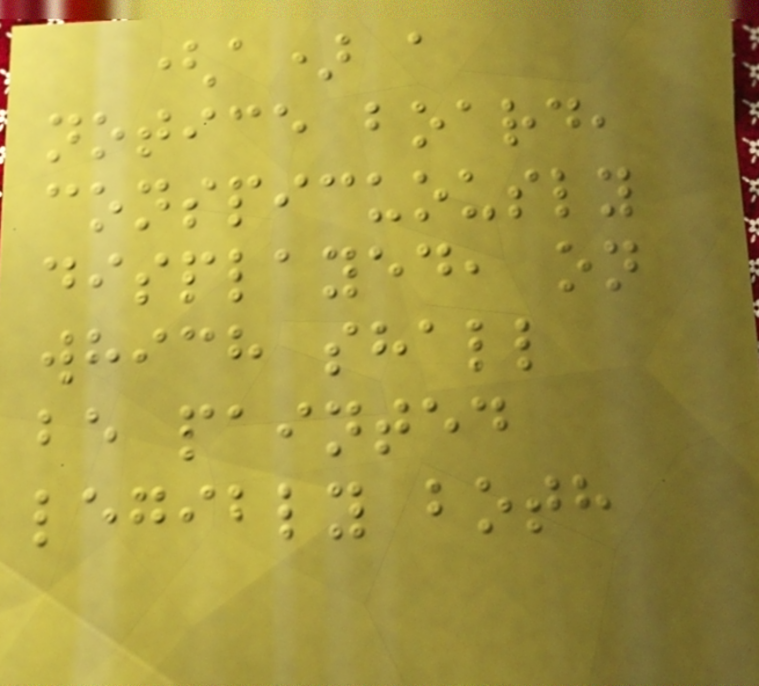(a) a
notice board,
conspicuously
displayed, on
which shall
be painted
legibly both
